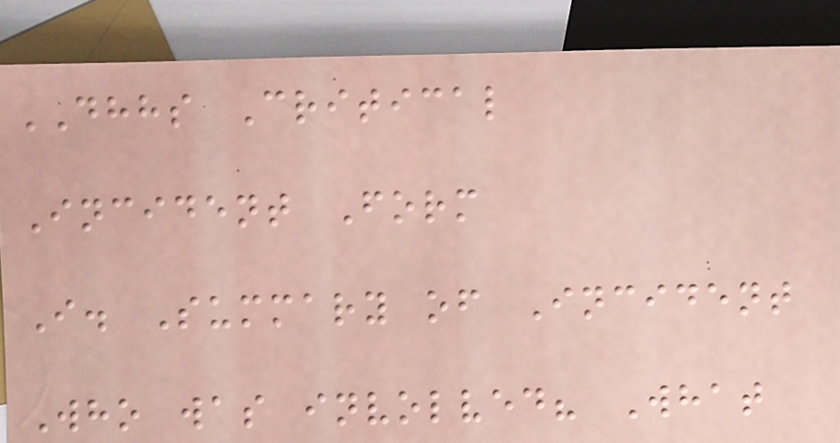DHHS Critical
Incident Form
I. Summary of Incident
Who was involved? What
